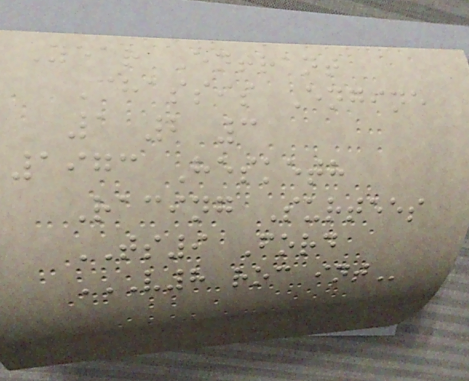Year Entrant
Chassis Engine
1 2 3
1973 Hesketh
Racing Surtees
TS9 Ford
V8 ROC INT
